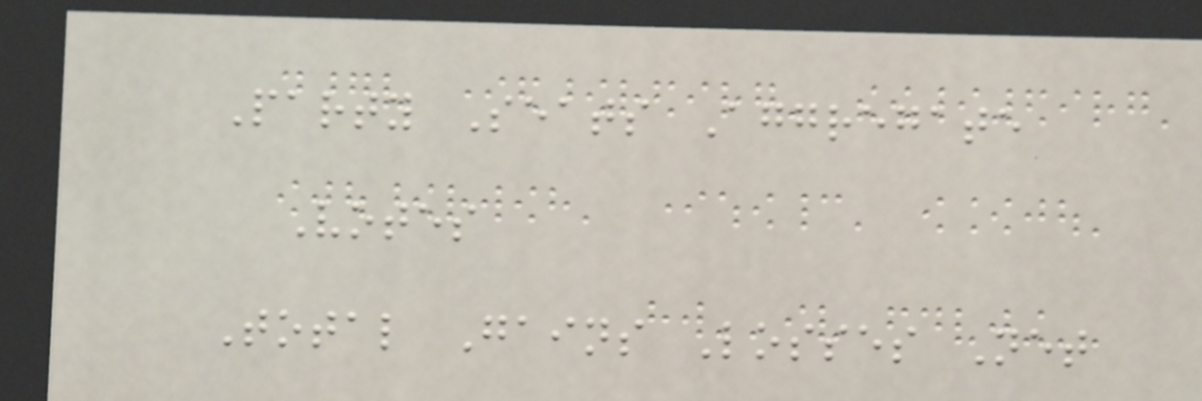Party Seats Aggregate
Votes
Total Gains Losses Net
